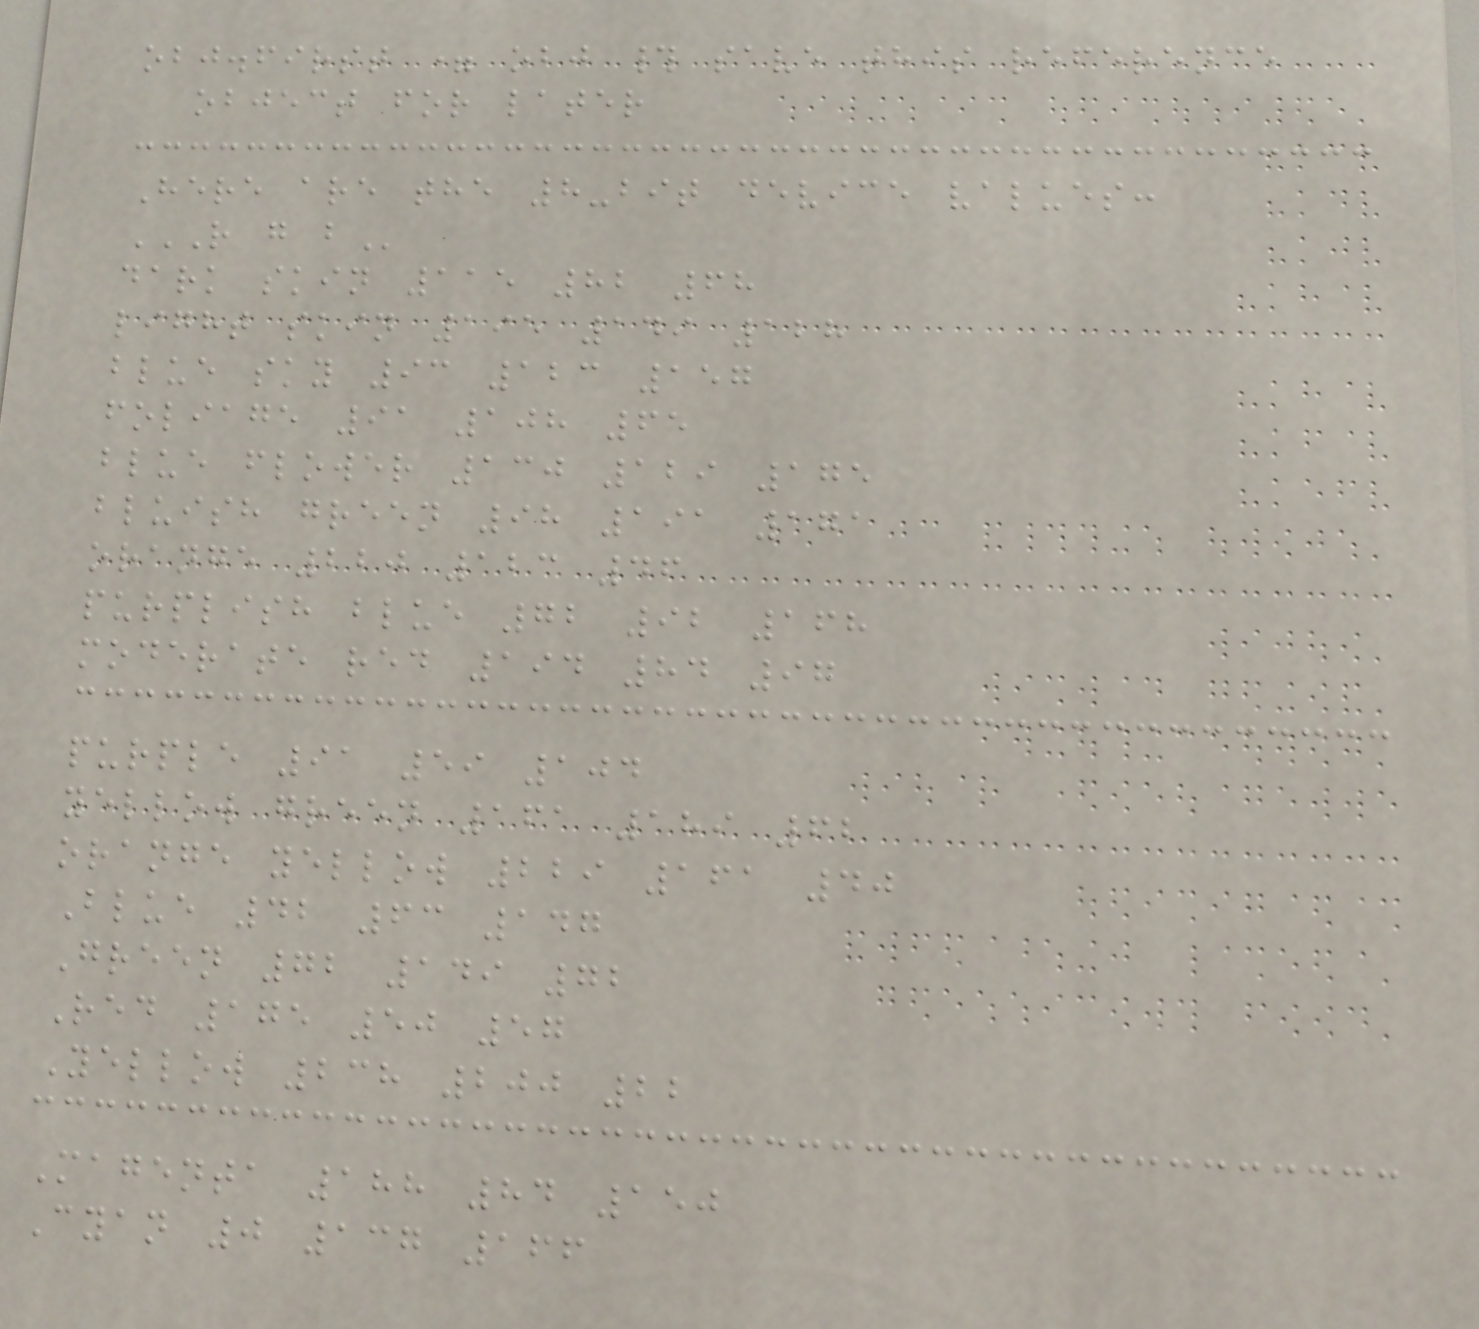obj.first = obj # save this reference
object for later
Here are the 8-bit device values:
R G B
dark skin 115 82 68
light skin 195 149 128
blue sky 93 123 157
foliage 91 108 65
blue flower 130 129 175
bluish green 98 191 171
orange 220 123 46
purplish blue 72 92 168
moderate red 194 84 97
purple 91 59 104
yellow green 161 189 62
orange yellow 229 161 40
Blue 42 63 147
Green 72 149 72
Red 175 50 57
Yellow 238 200 22
Magenta 188 84 150
Cyan 0 137 166
